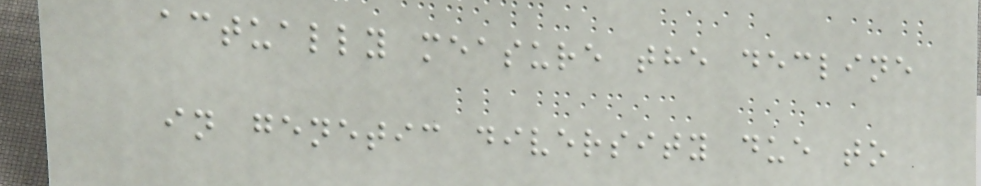actually measure the decline
in genetic diversity due to
